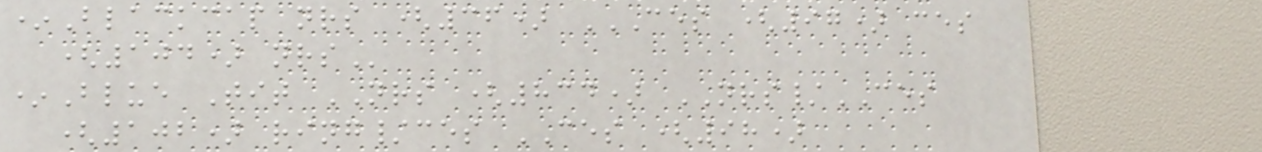*Blackcap nrs (36) CES (97) CES
(104) NRS
*Blue Tit NRS (834) NRS/CES
(102) ring/ces CES (98)
